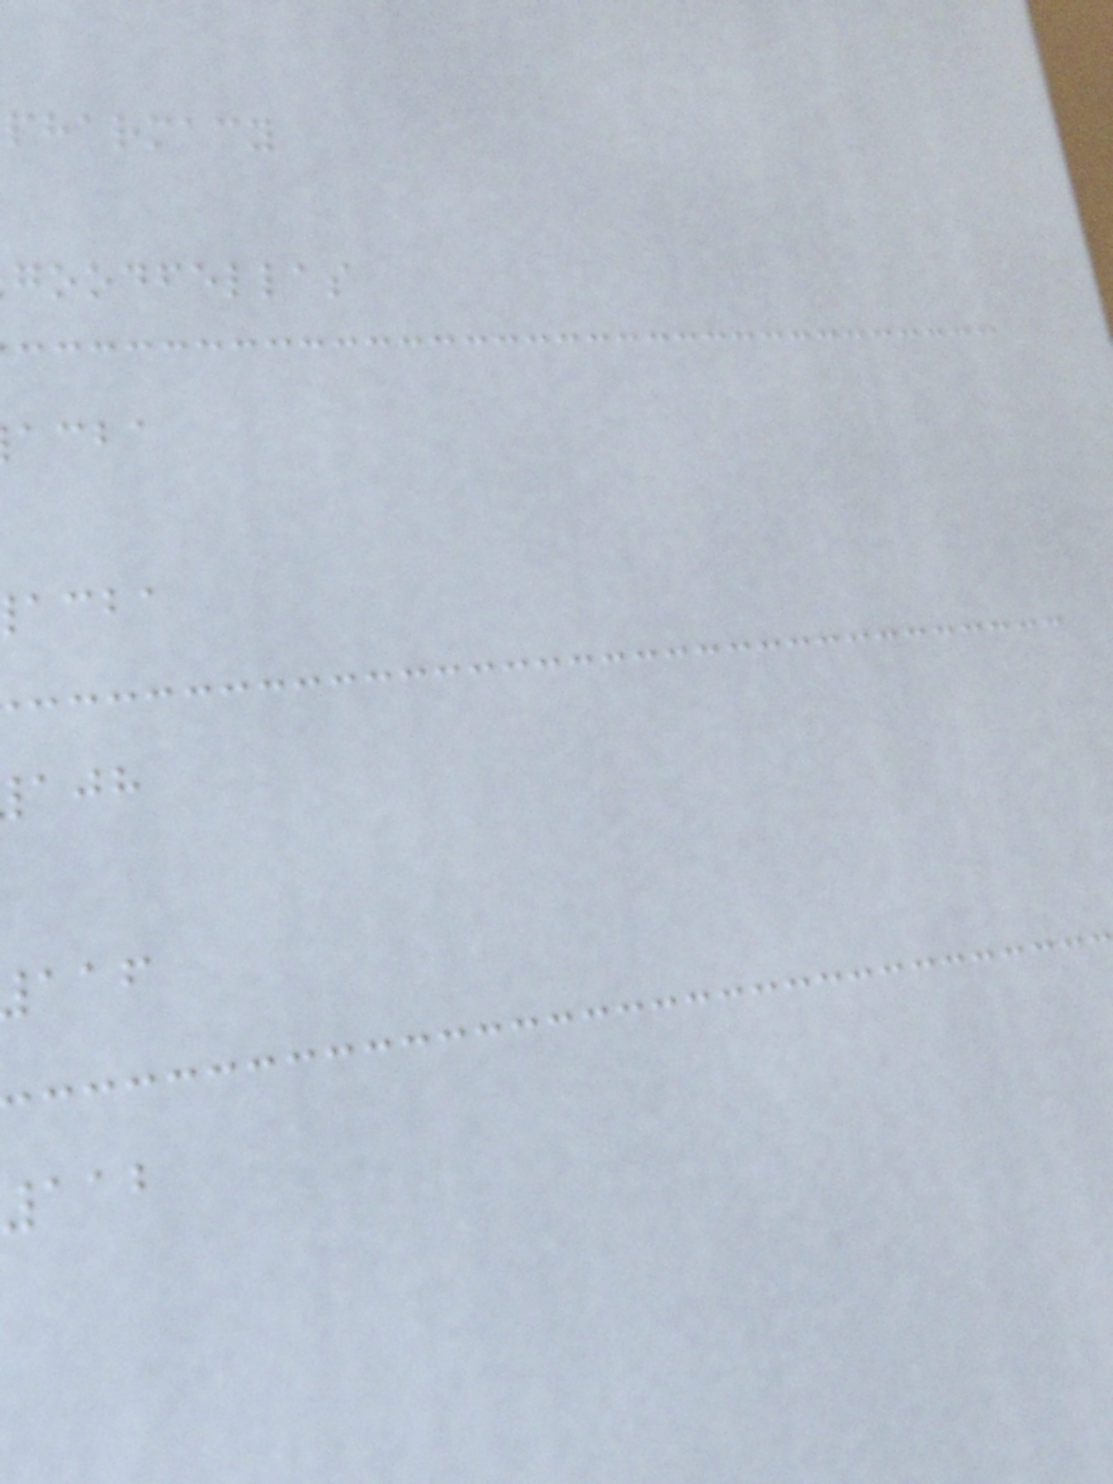pharmacy
goodfellas
acba
acba
112
